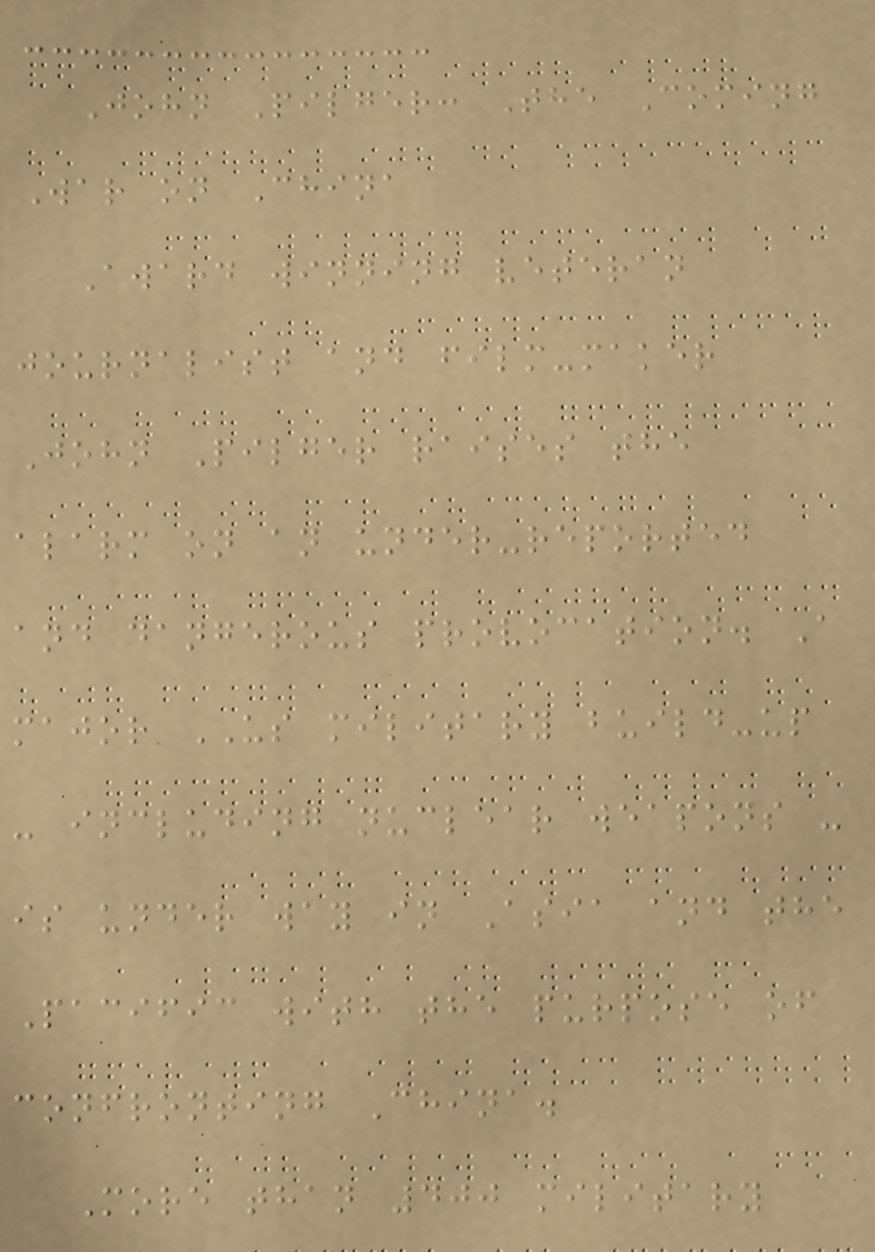John Pilger: The Coming
War on China
Award winning veteran
journalist and film-maker
John Pilger raises the
alarm on an under-reported
and dangerous provocation. A
major US military build-up
- including nuclear weapons -
is under way in Asia and the
Pacific with the purpose of
confronting China.
More than 400 military
